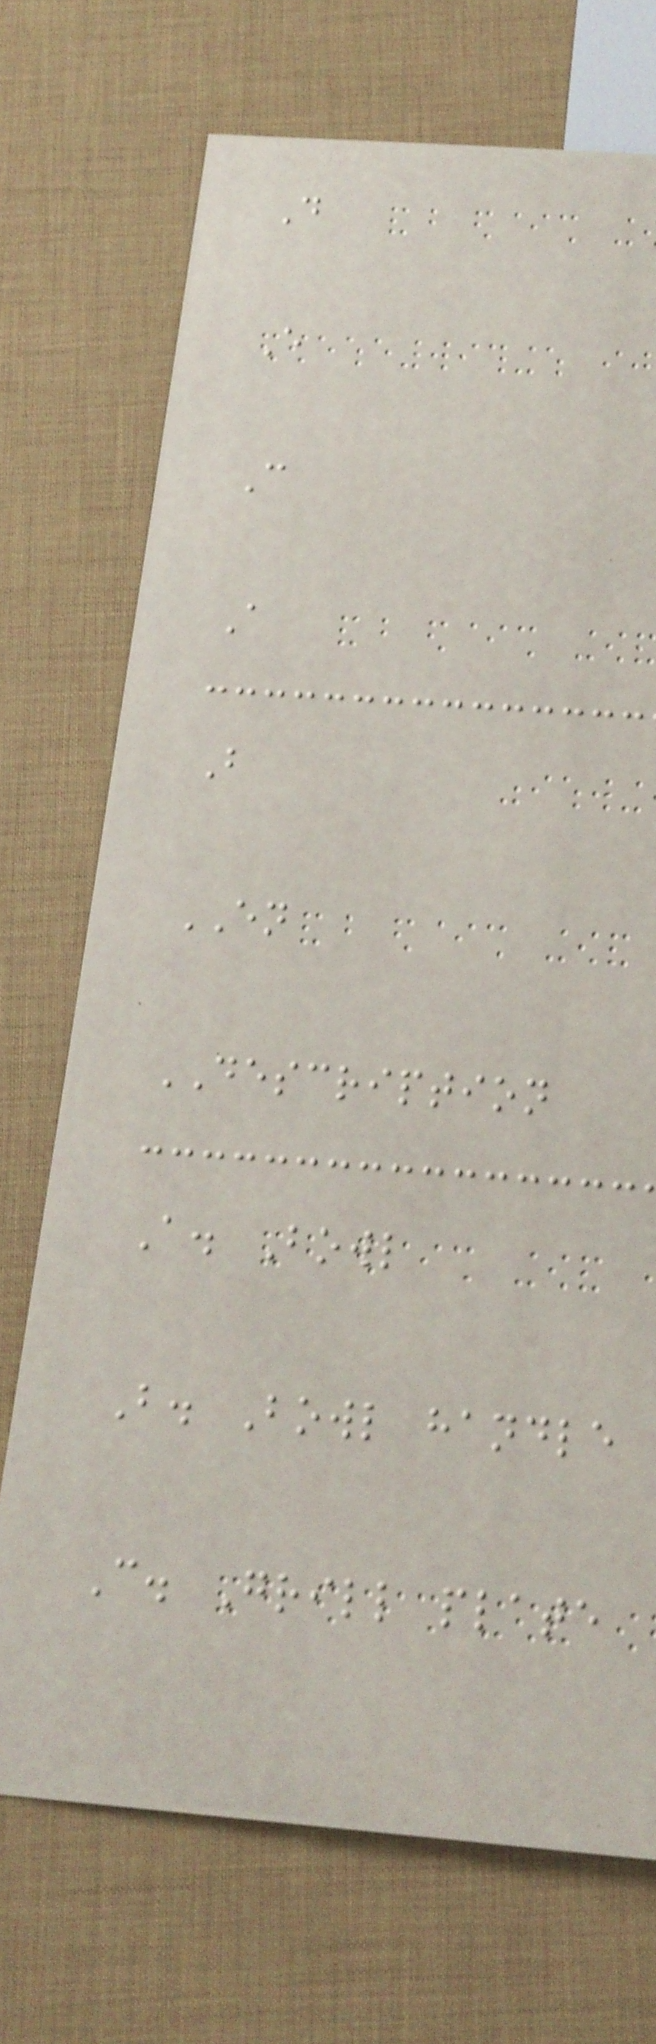D
E
C
A
B
EN
DESCRIPTION
A. Bowl
B. Bowl handle
C. Grill plate
